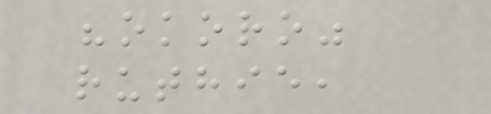"okoro"
ruthie,
